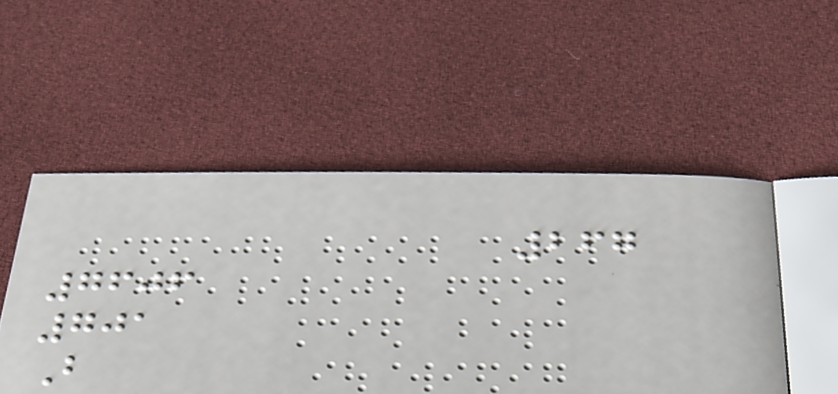267
7606
701
B
